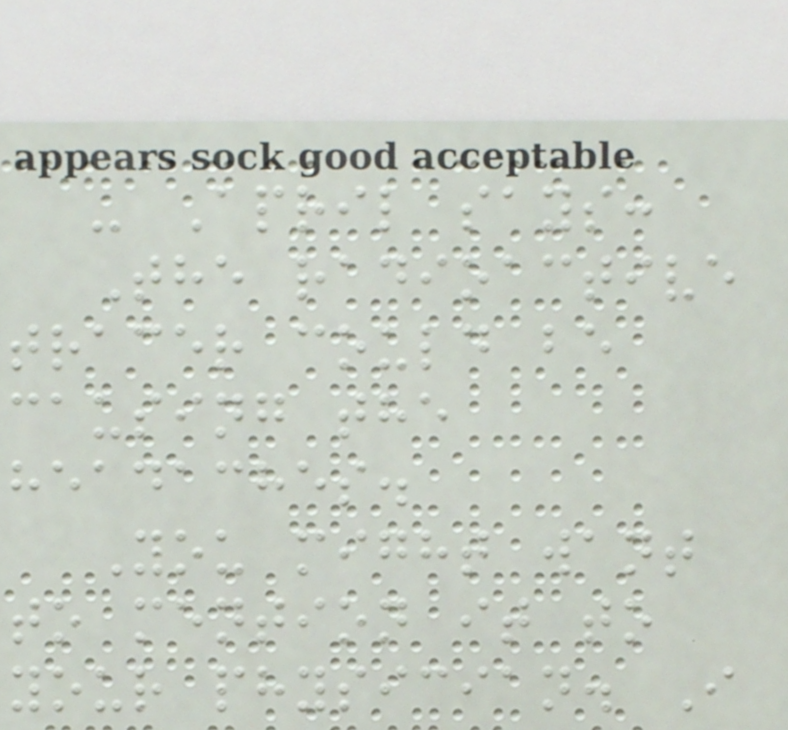- April says:
The radioactive
tracer could be
causing the
headaches.
You might want
to mention it to
your physician. I
